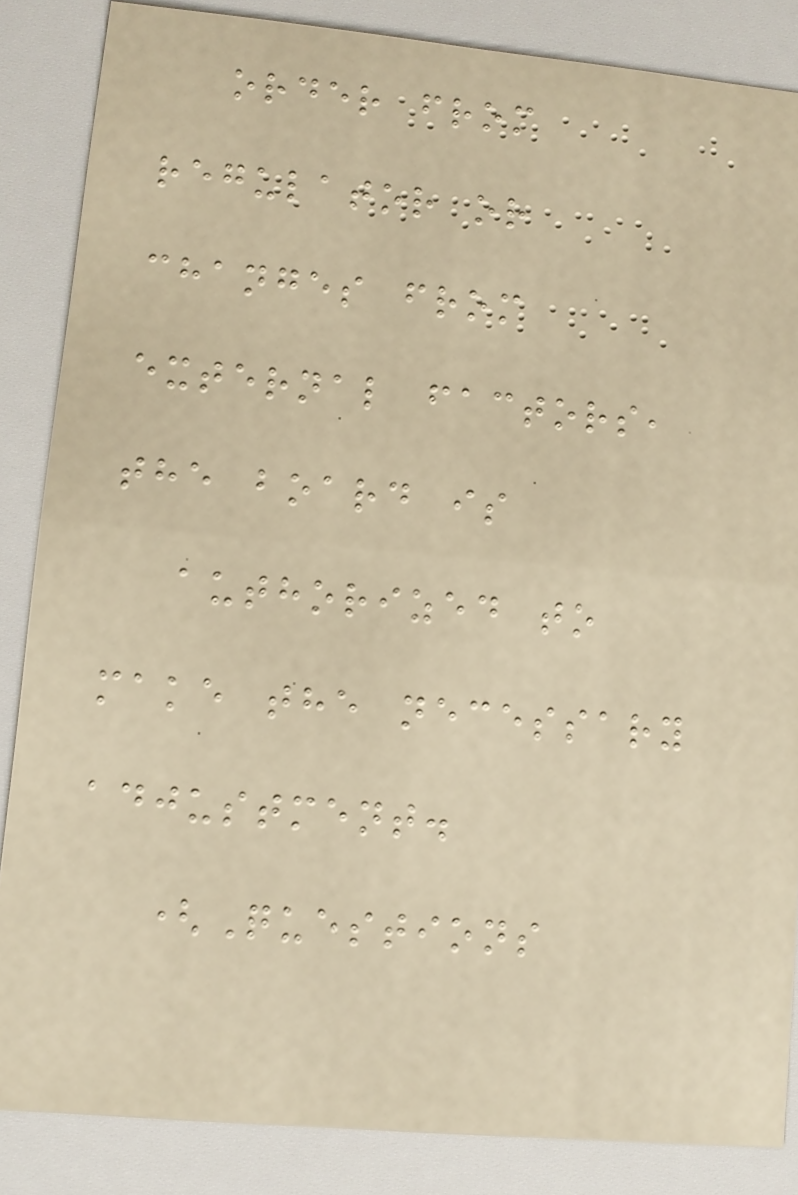order from
regulator or
changes from
external factors,
the board is
authorized to
make the necessary
adjustment.
(Questions
